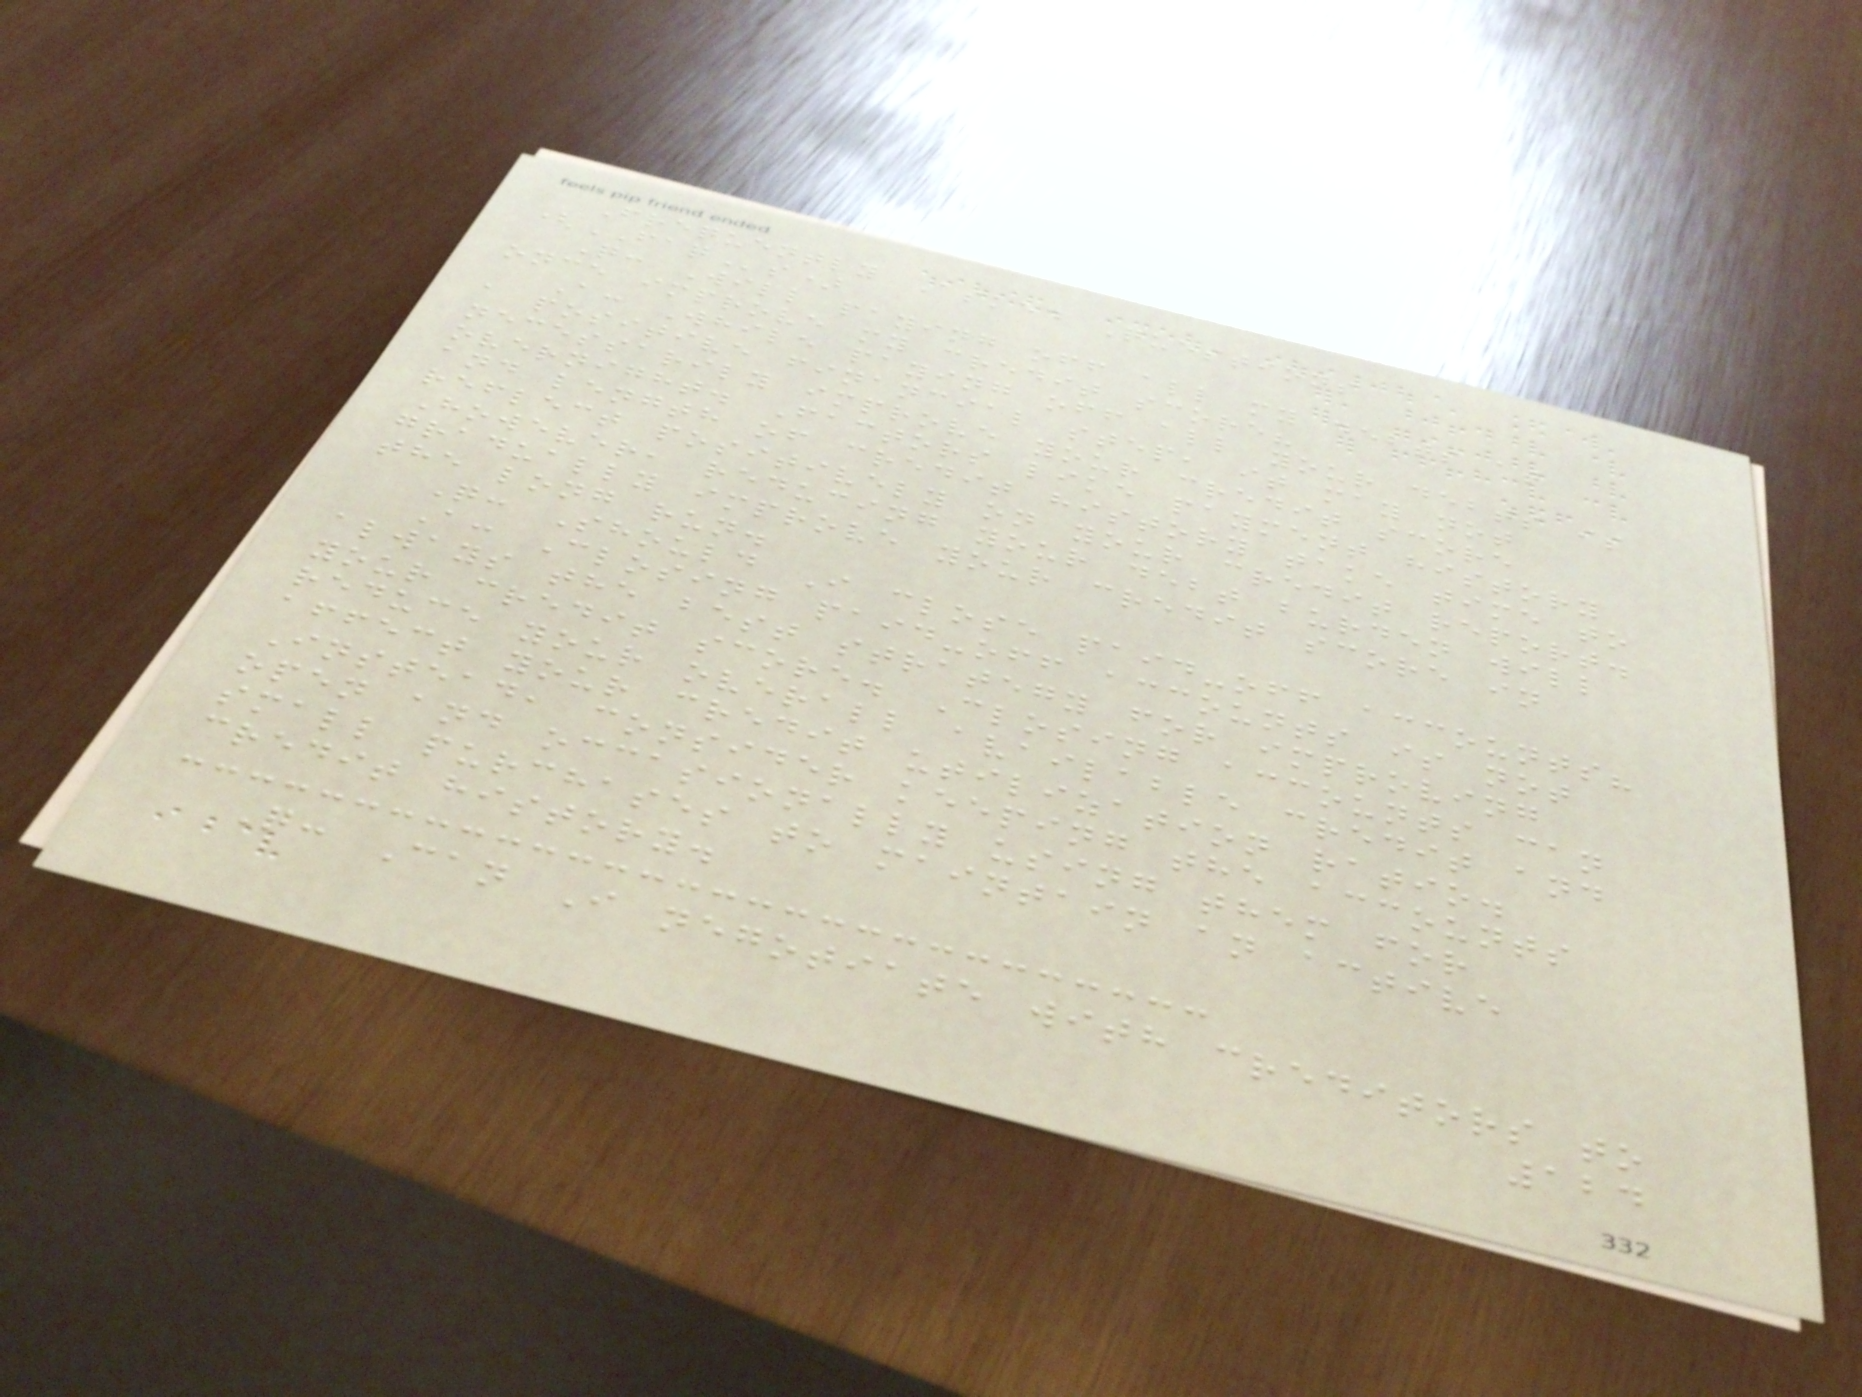Frequently Asked Questions
(FAQs)
Q: Will paying off all my debts at
once improve my credit score?
A: While paying off all your debts is
a positive financial step, it may not
necessarily improve your credit score
overnight. Factors like payment history
and length of credit history take time to
reflect positively on your credit report.
However, reducing your debt burden will
gradually improve your credit score in
the long run.
Q: Should I close paid-off accounts?
A: Closing paid-off accounts is not
always the best strategy for improving
your credit score. Closing accounts can
reduce your overall available credit and
affect your credit utilization ratio.
Instead, consider keeping the accounts
open and occasionally using them for
small purchases to maintain an active
credit history.
Q: Can I negotiate with creditors to
124
